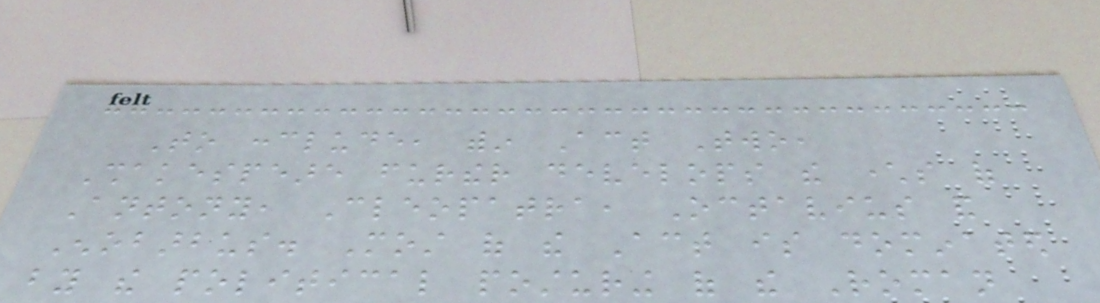To conclude, within Act Two,
Shakespeare further develops the characters of
Antony, Cleopatra, Octavius and
Enobarbus. Most of the Act is dominated
by the political posturing of the Roman
